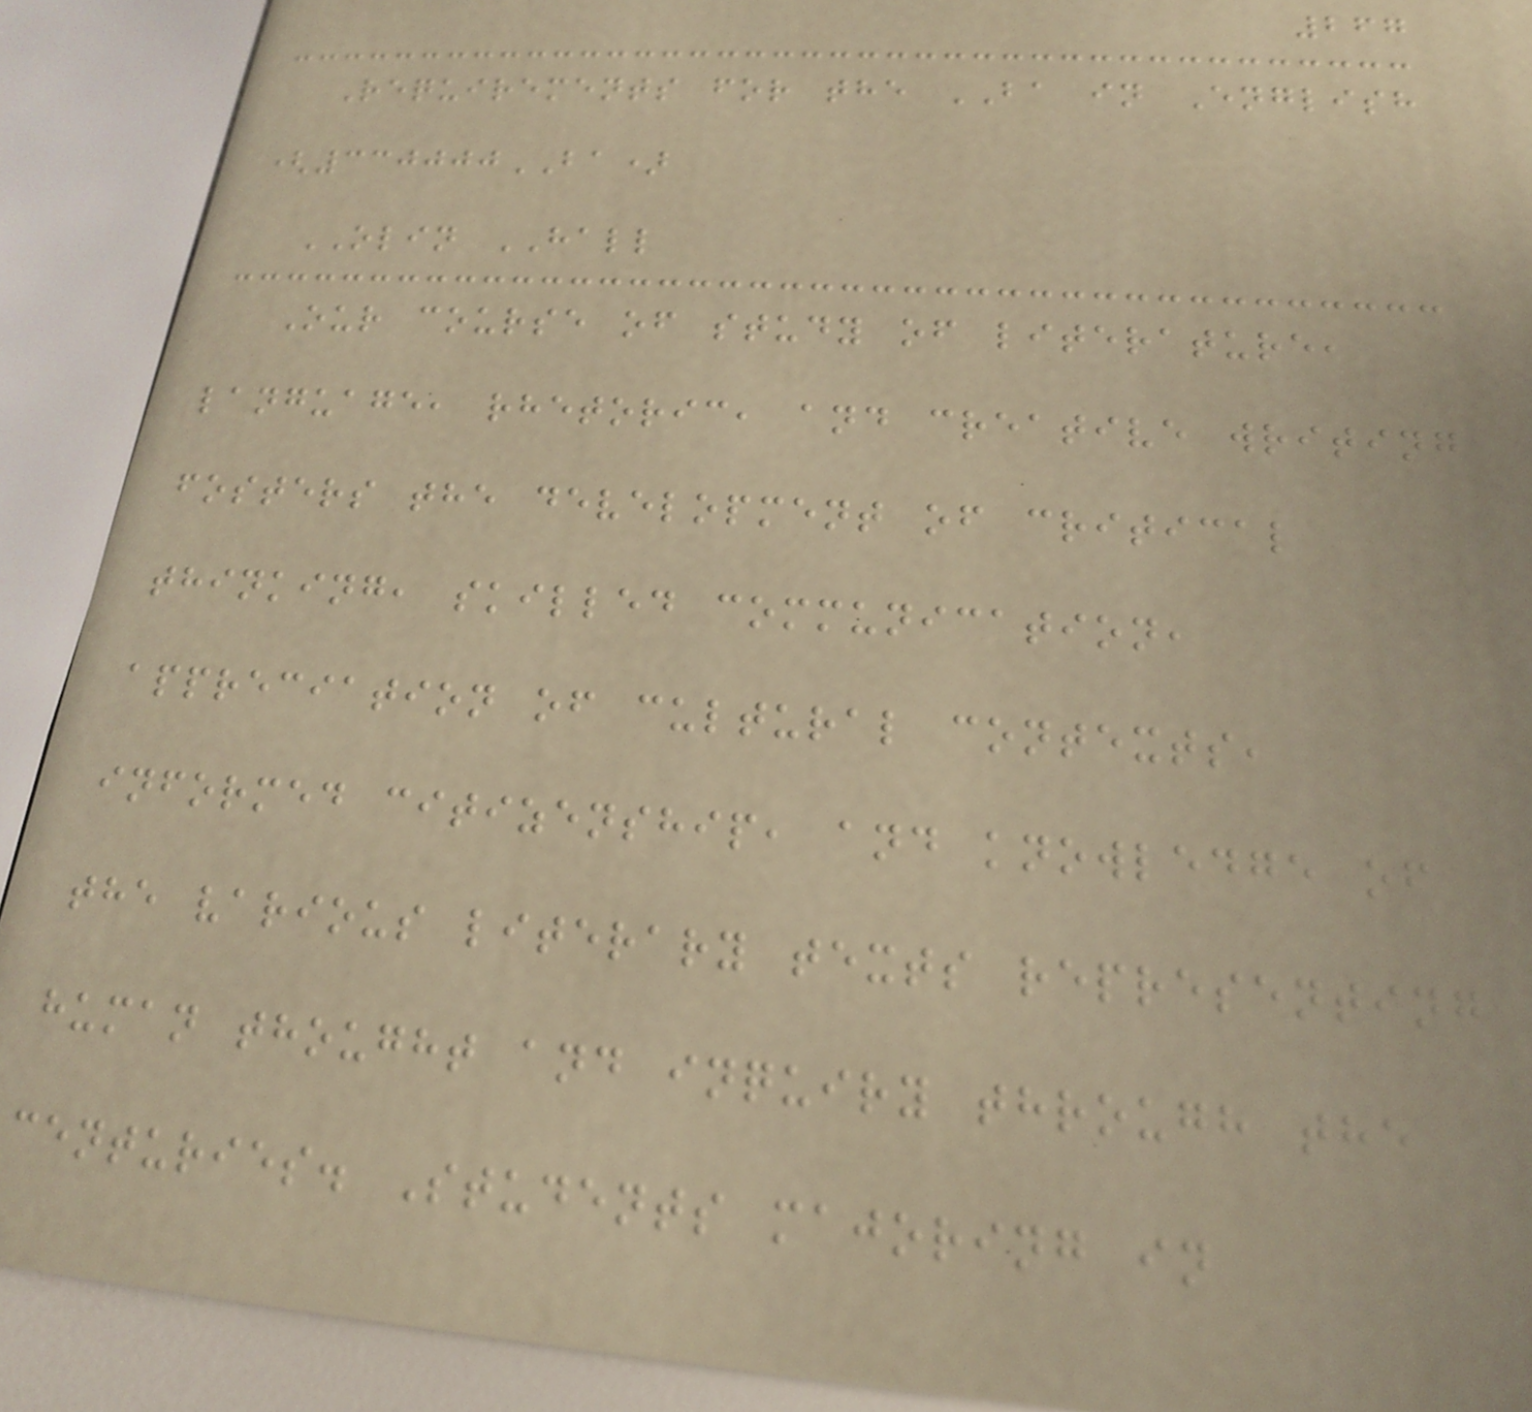267
Requirements for the BA in English
(330000BA)
OLIN HALL
Our course of study of literature,
language, rhetoric, and creative writing
fosters the development of critical
thinking, skilled communication,
appreciation of cultural contexts,
informed citizenship, and knowledge of
the various literary texts representing
human thought and inquiry through the
centuries. Students majoring in
